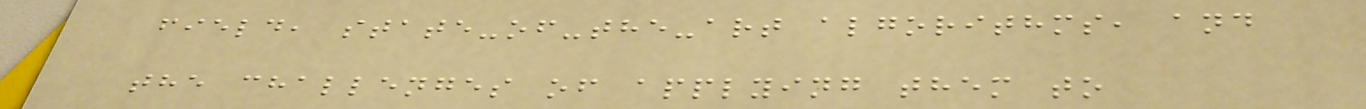field, state-of-the-art algorithms, and
the challenges of applying them to
